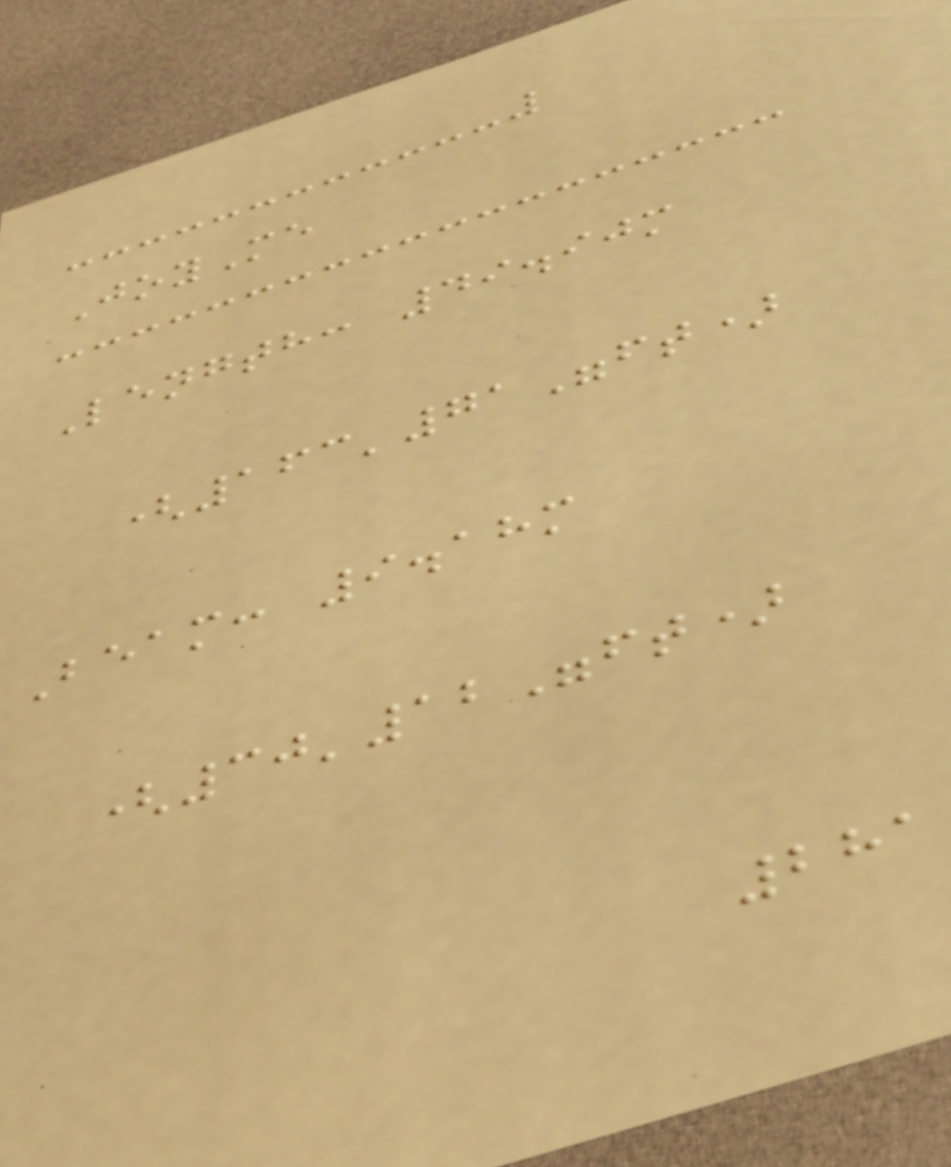JoyMe
Length: 49.90m
(163'71"ft)
Beam: 9.18m
(30'12"ft)
281
